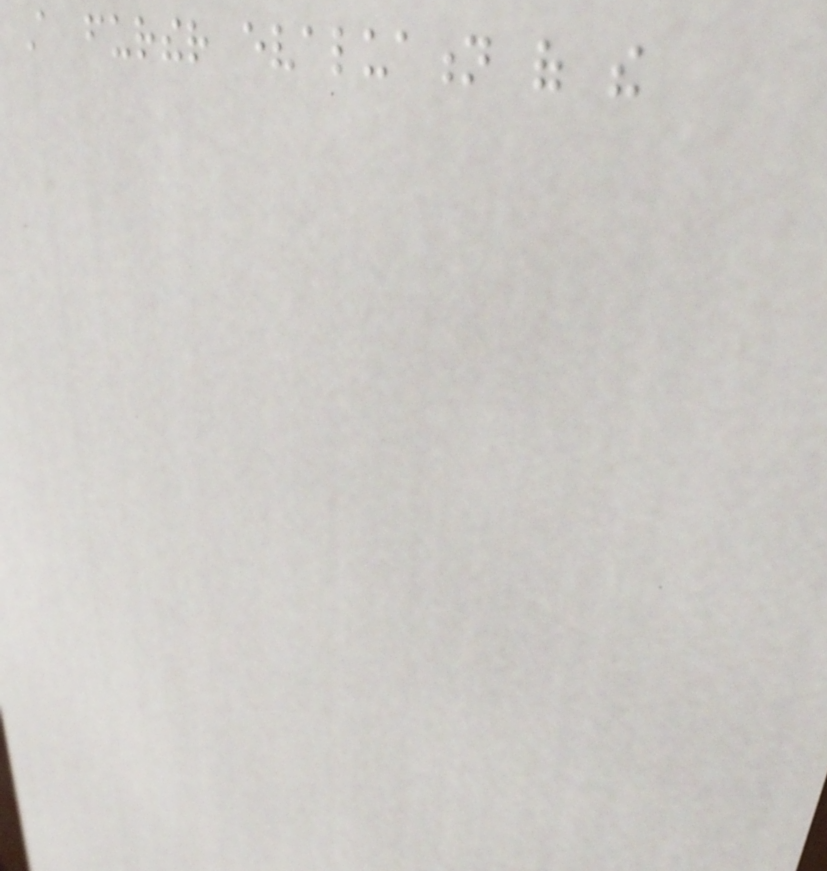A further evaluation of the
